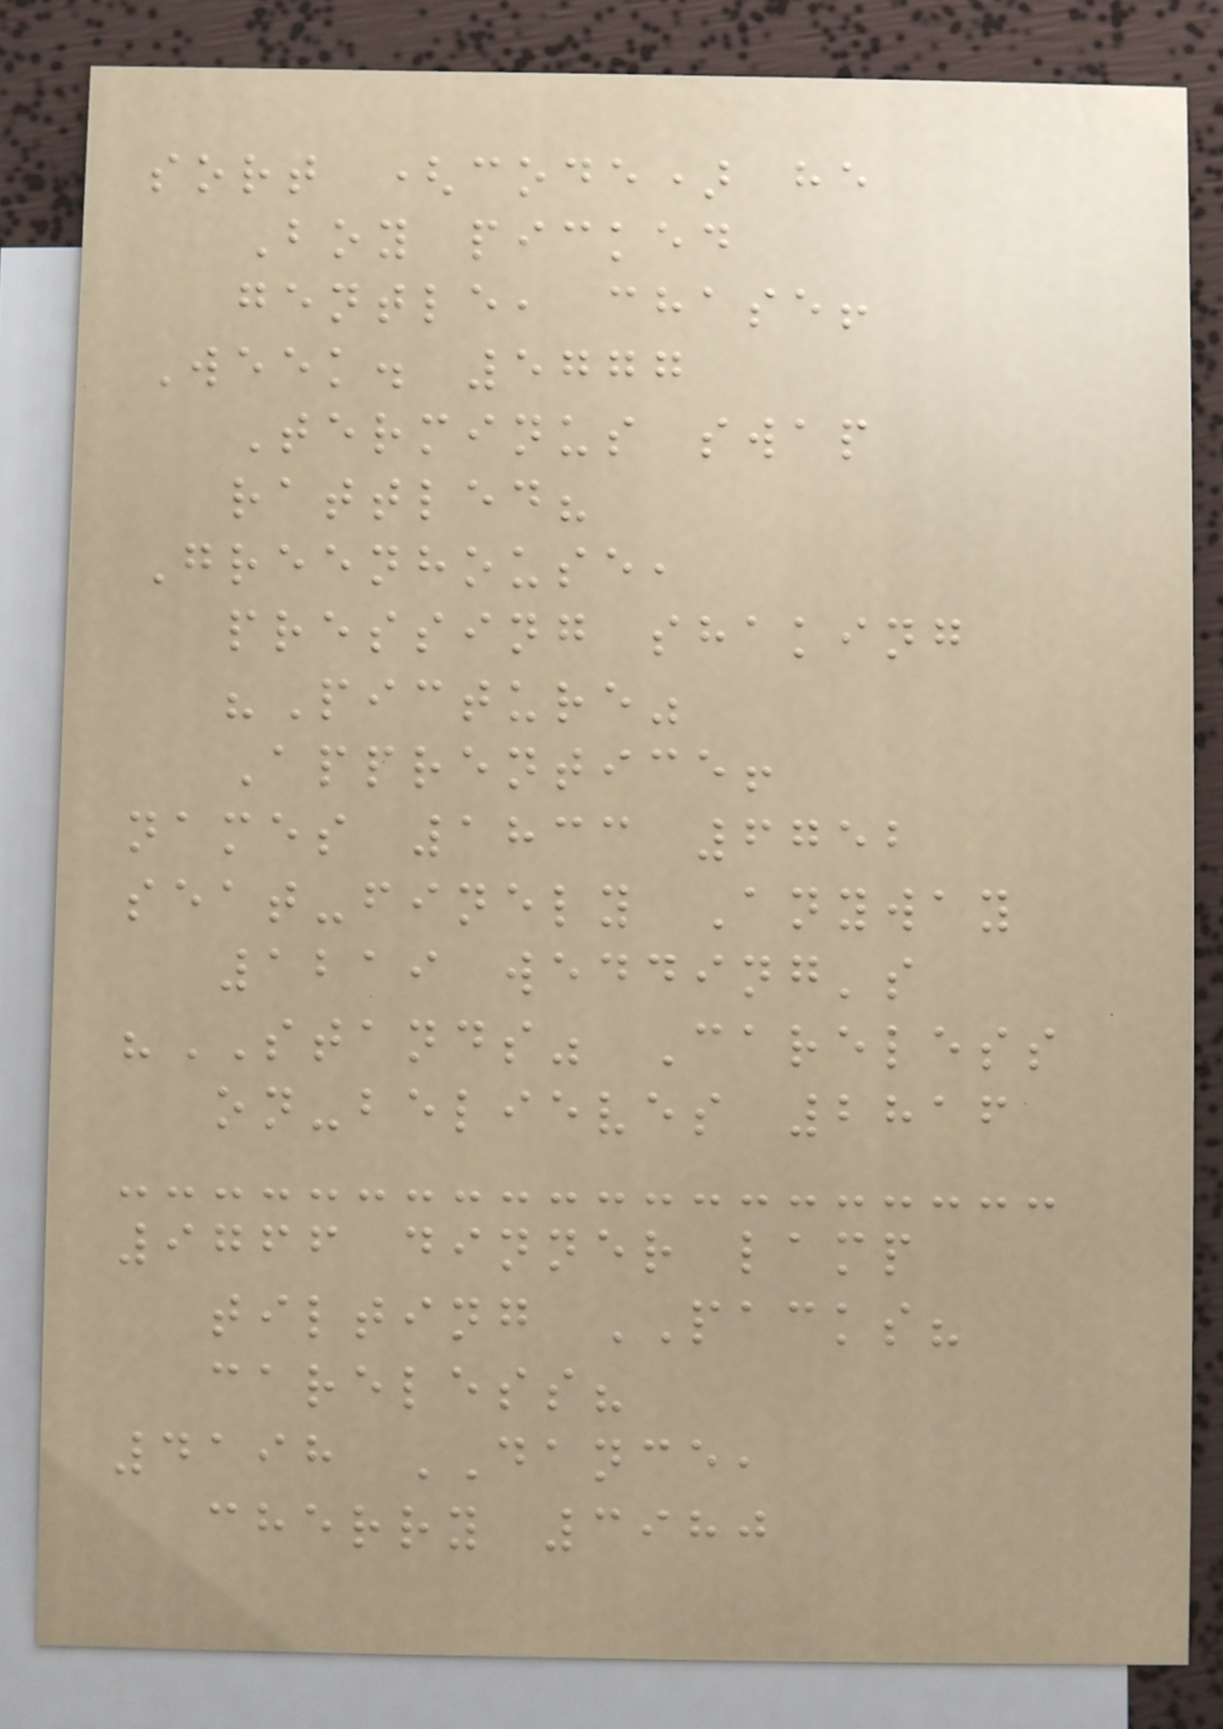sort (code) he
Boy picked
gentle, chase!
Week. 5777
Terminus swap
rattled?
Greenhouse,
pressing shaking
"Picture"
Apprentice!
names 1833 6752
seat-finely Anyway
1219 wedding's
"STANDS" Careless
on-believes 2816
9766 dinner lamp
tilting PACKS?
careless?
4198 DANCE,
cherry 3980
